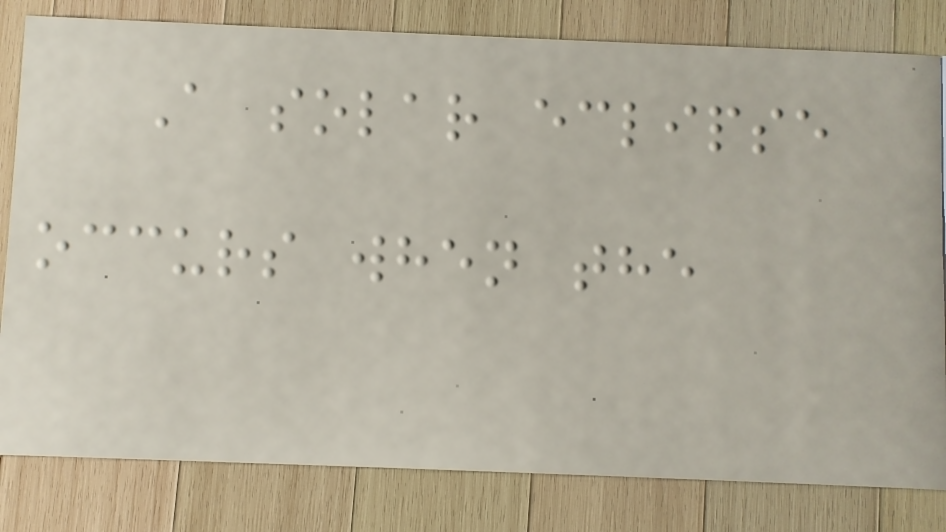A solar eclipse
occurs when the
